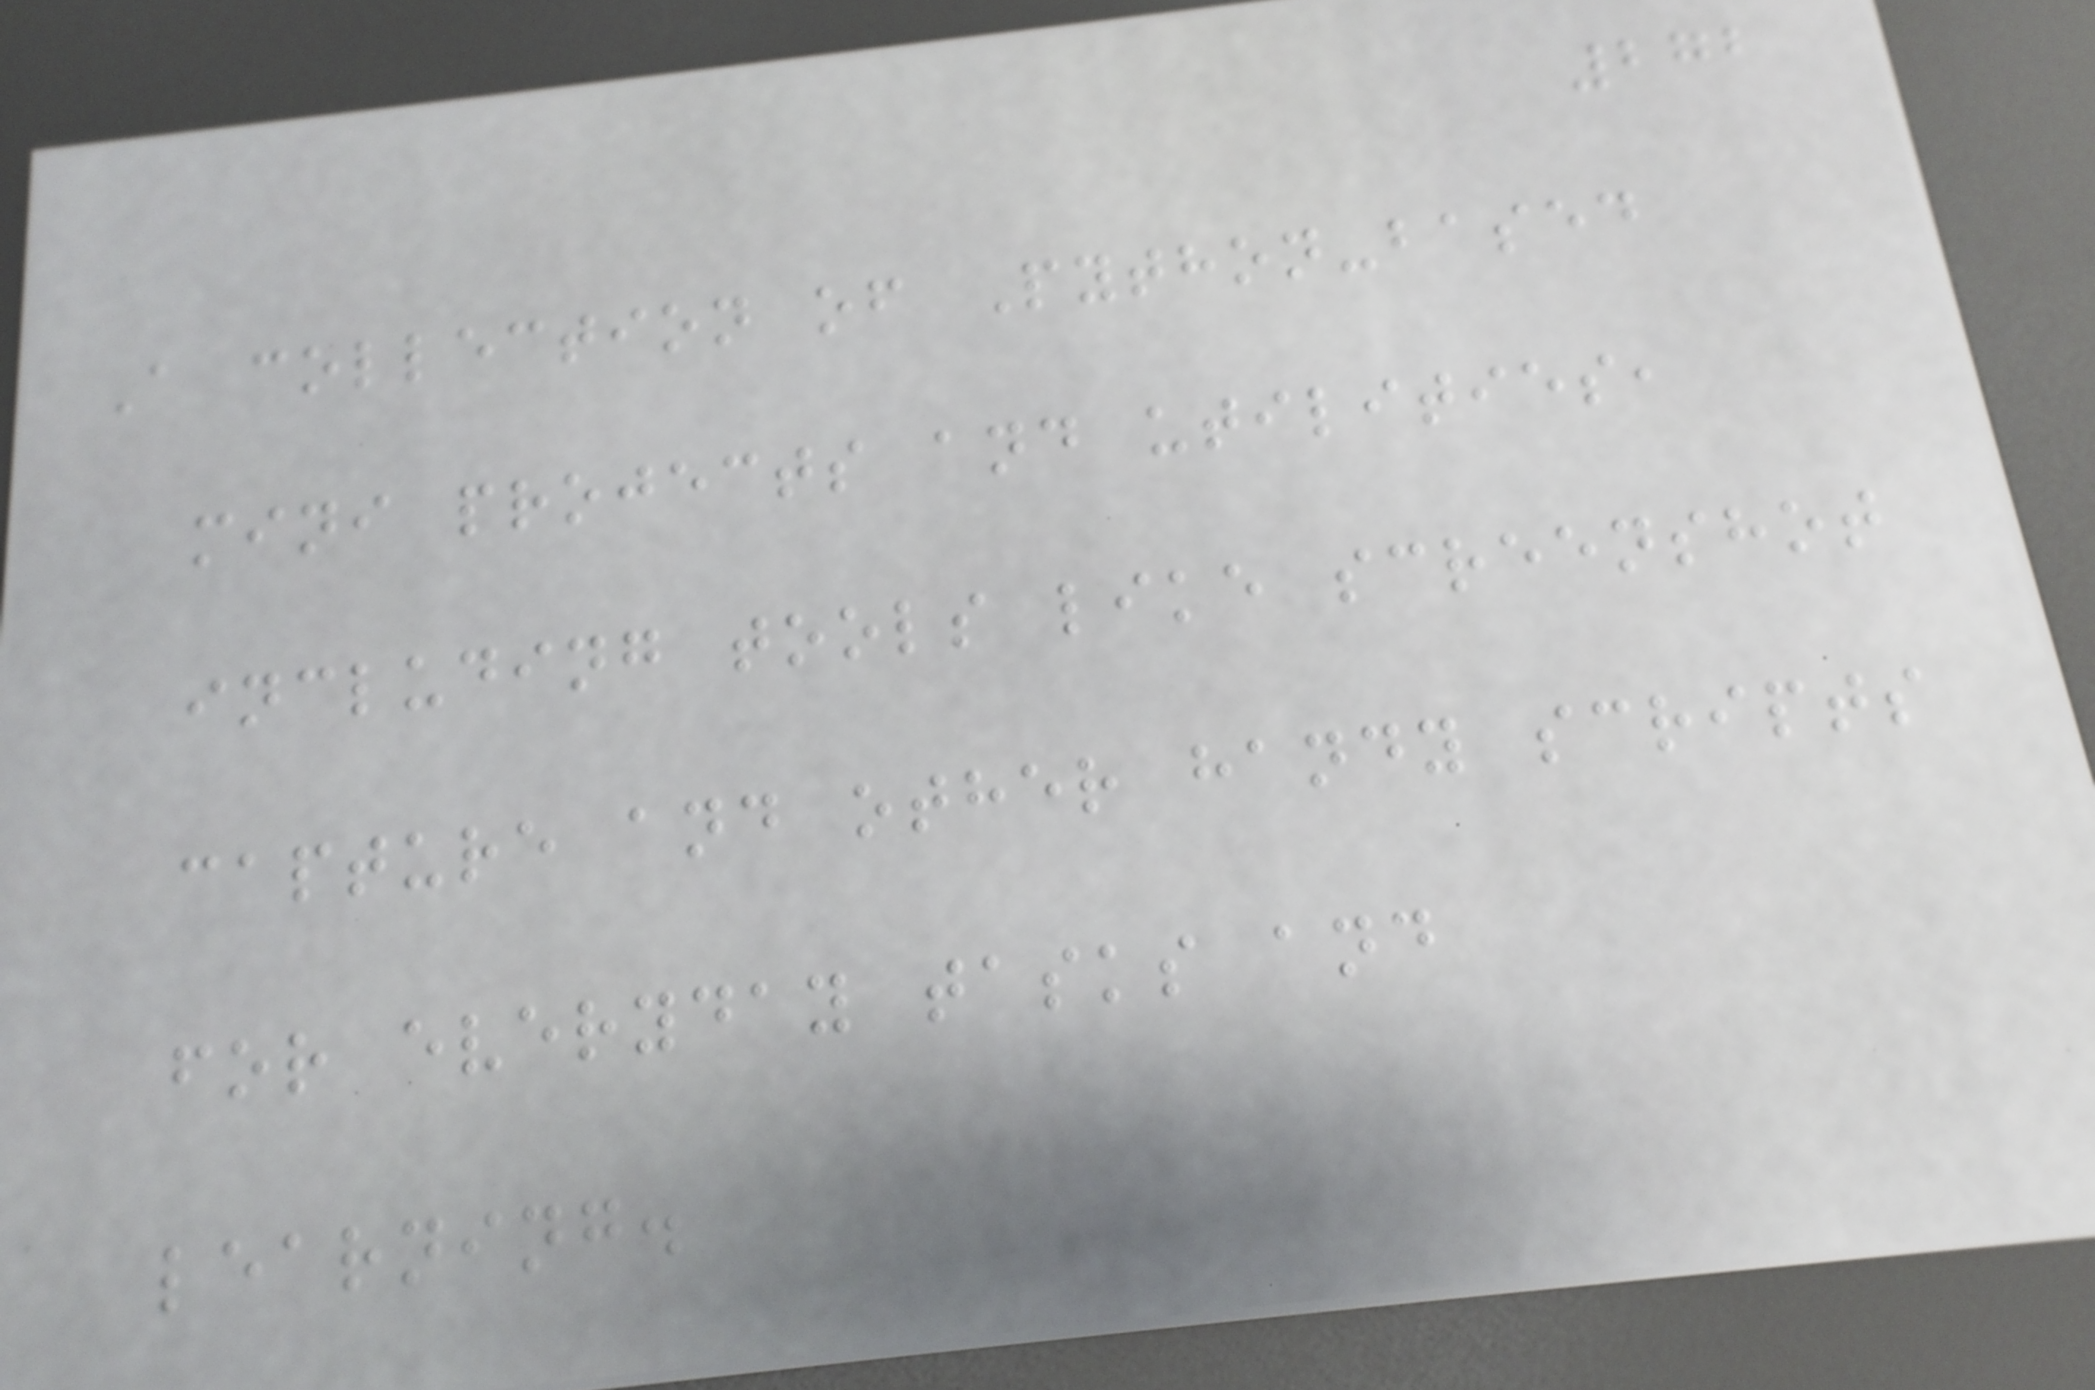272
A collection of Python-based
mini projects and utilities,
including tools like screenshot
capture and other handy scripts
for everyday tasks and
learning.
